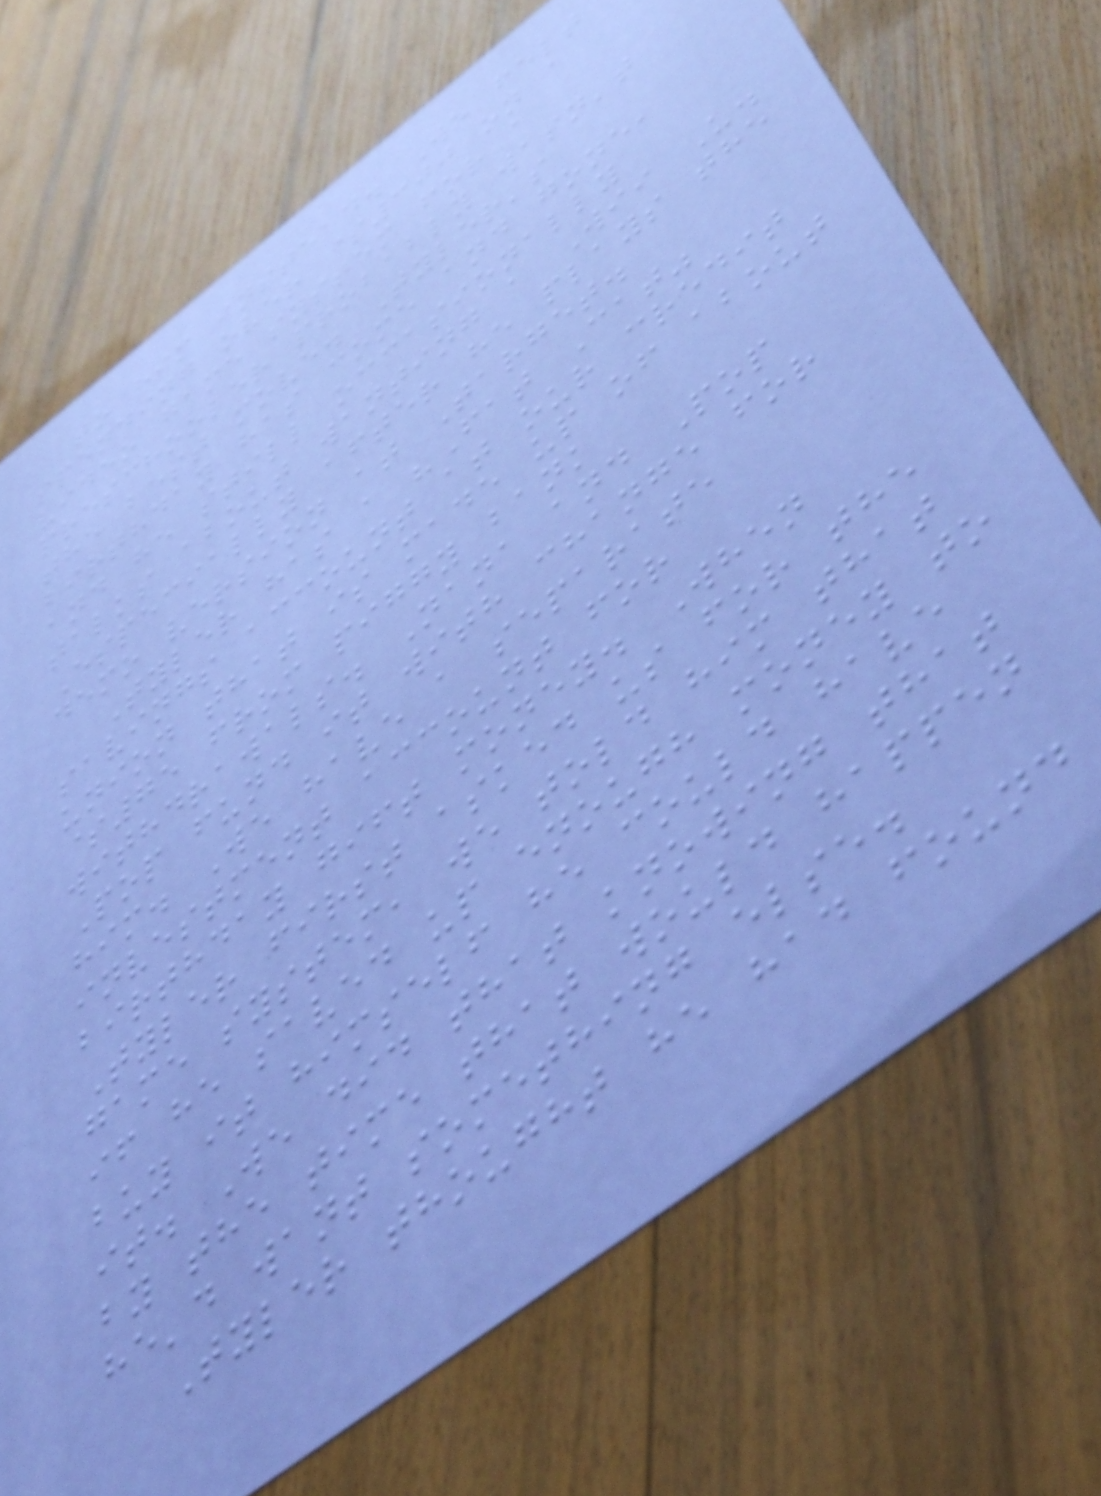to him instead. We felt
spending over $300 on a
video game system for a
preschooler probably wasn't
the best move. Tyler's
birthday has come and gone,
and he still occasionally
talks about wanting a Wii U.
Especially after he plays the
demo version at Target.
Tyler has a "Fat Cat"
savings account at our credit
union that is made up of about
$75 from piggy bank
withdrawals. Nana and Pop
Pop fund it with change for
him. We have a separate
investment account for
birthday gift money. When
Tyler first asked us for the
game system, we told him that
if he saved up enough money to
buy it himself he could have
it. We did that knowing that
by the time that would happen
he'd want something else.
Tyler thought he had found
